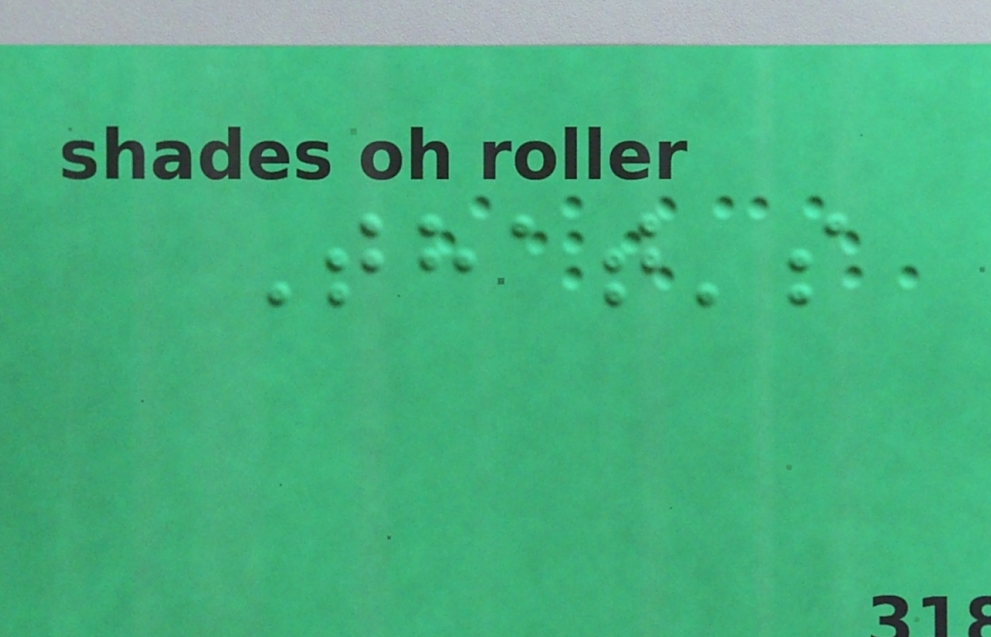That's
